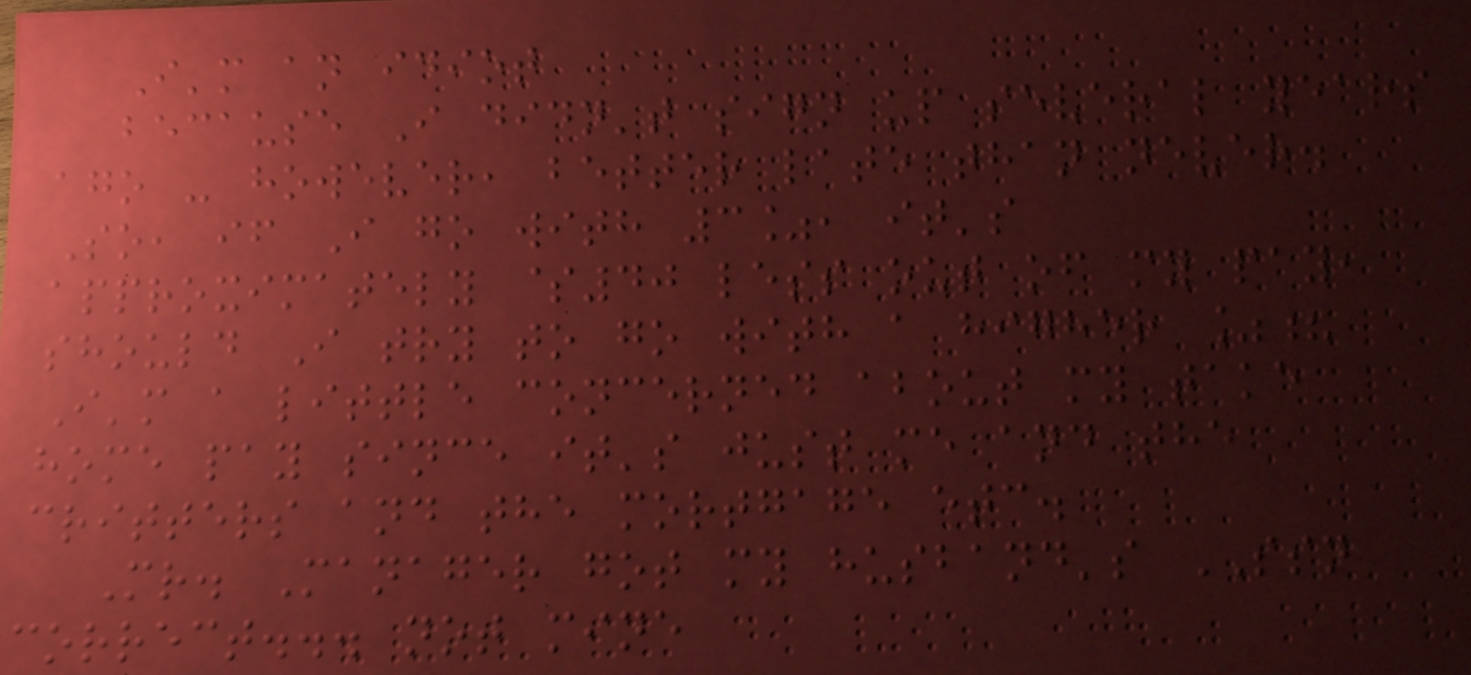I'm an idiot
because I didn't sign up several years
ago - however, better late than never.
So, if I go with 3%, it's
approximately $40 less out of my pay,
should I try to go with a higher %?
I'm a little concerned about my take
home pay since it's just me and the
critters and the mortgage etc.
Mr. Manager got my husband's SSN
correct... not mine
